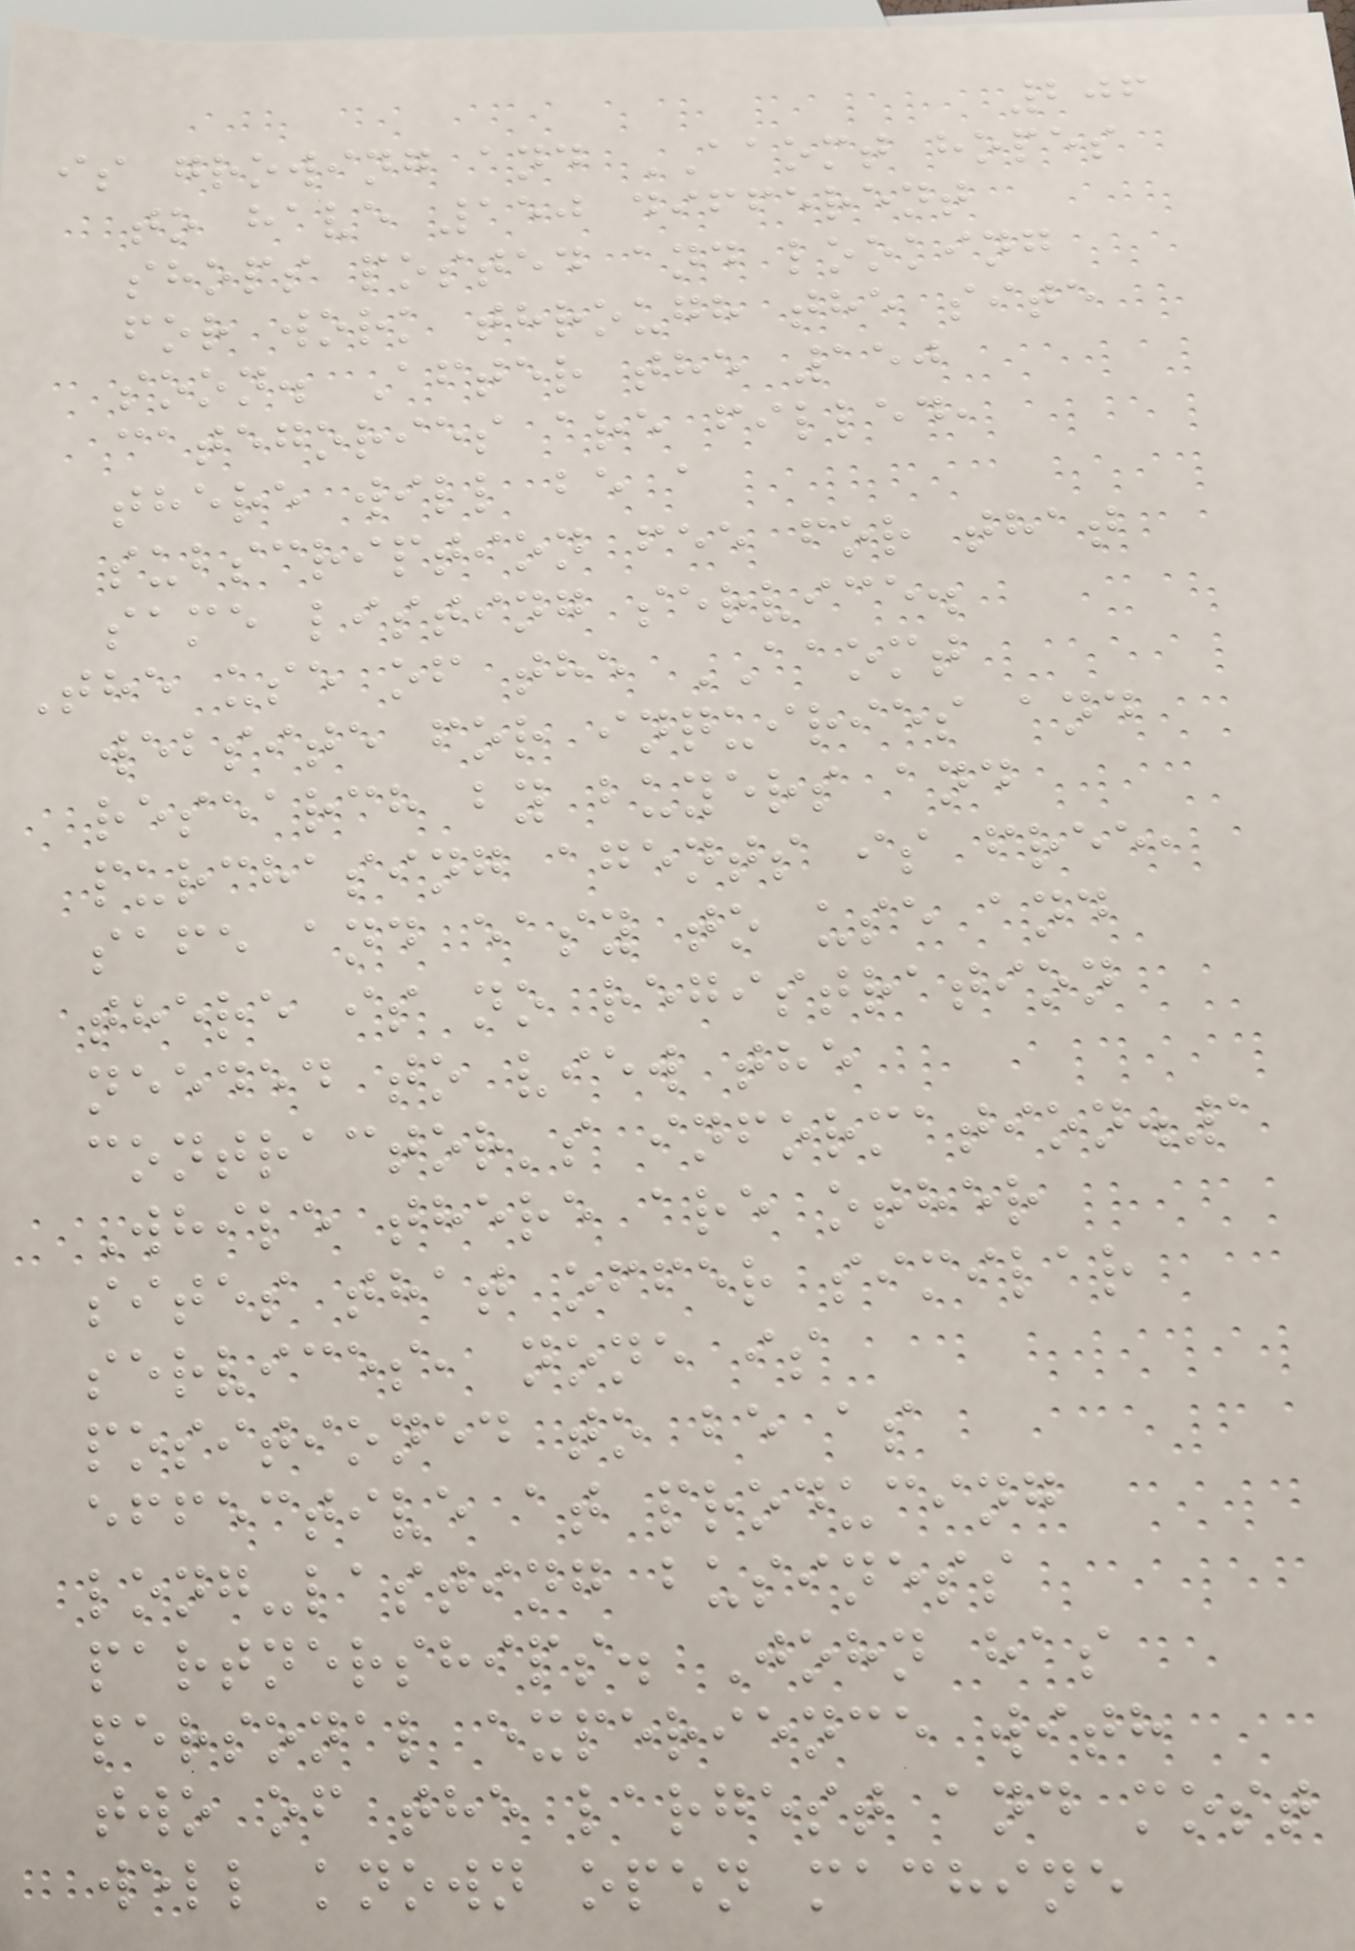206
is growing and AAOMT hopes
to have 150 different
shops posted and looking
for work through the site
soon. After the 150
categories are filled,
there will be a
subscription fee for that
same listing service.
The use of the AAOMT
website for inquiries and
research by buyers and
purchasing agents is free,
safe and easy to use and
there is no registration
needed to view the
contractor's information.1
While there are other
sites that offer similar
services, none is
positioned to be as
effective at producing
long-lasting business
partnerships. John has
personal experience with
two of the largest and most
well known open machine
